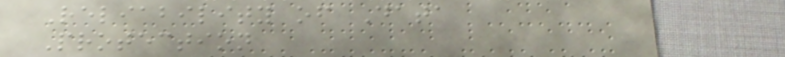Reliability of Data
Protection
